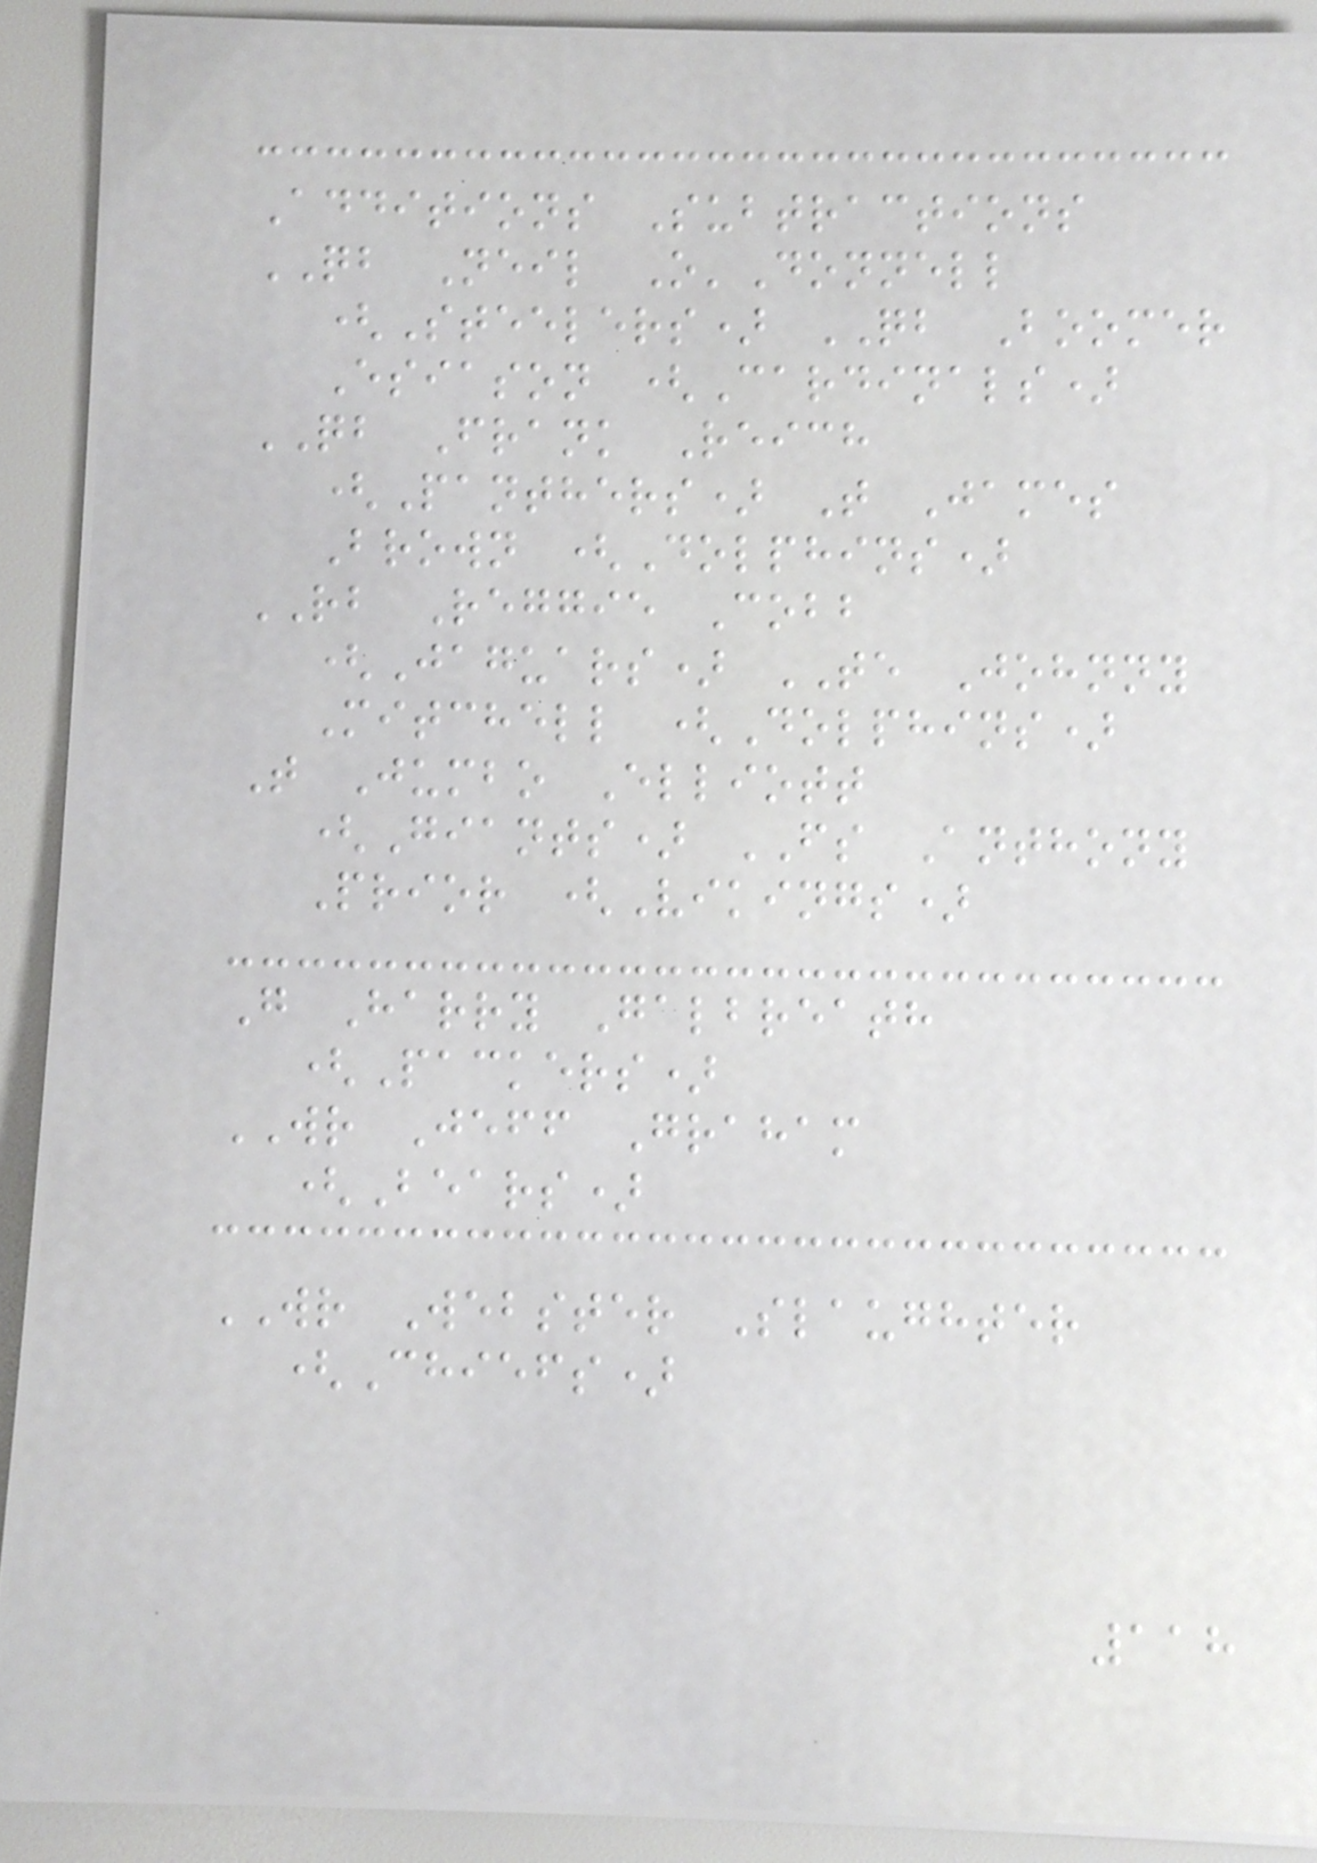Additions Subtractions
QB Neil O'Donnell
(Steelers) QB Boomer
Esiason (Cardinals)
QB Frank Reich
(Panthers) T James
Brown (Dolphins)
RB Reggie Cobb
(Jaguars) TE Johnny
Mitchell (Dolphins)
T Jumbo Elliott
(Giants) FS Anthony
Prior (Vikings)
G Harry Galbreath
(Packers)
WR Jeff Graham
(Bears)
WR Webster Slaughter
(Chiefs)
118
